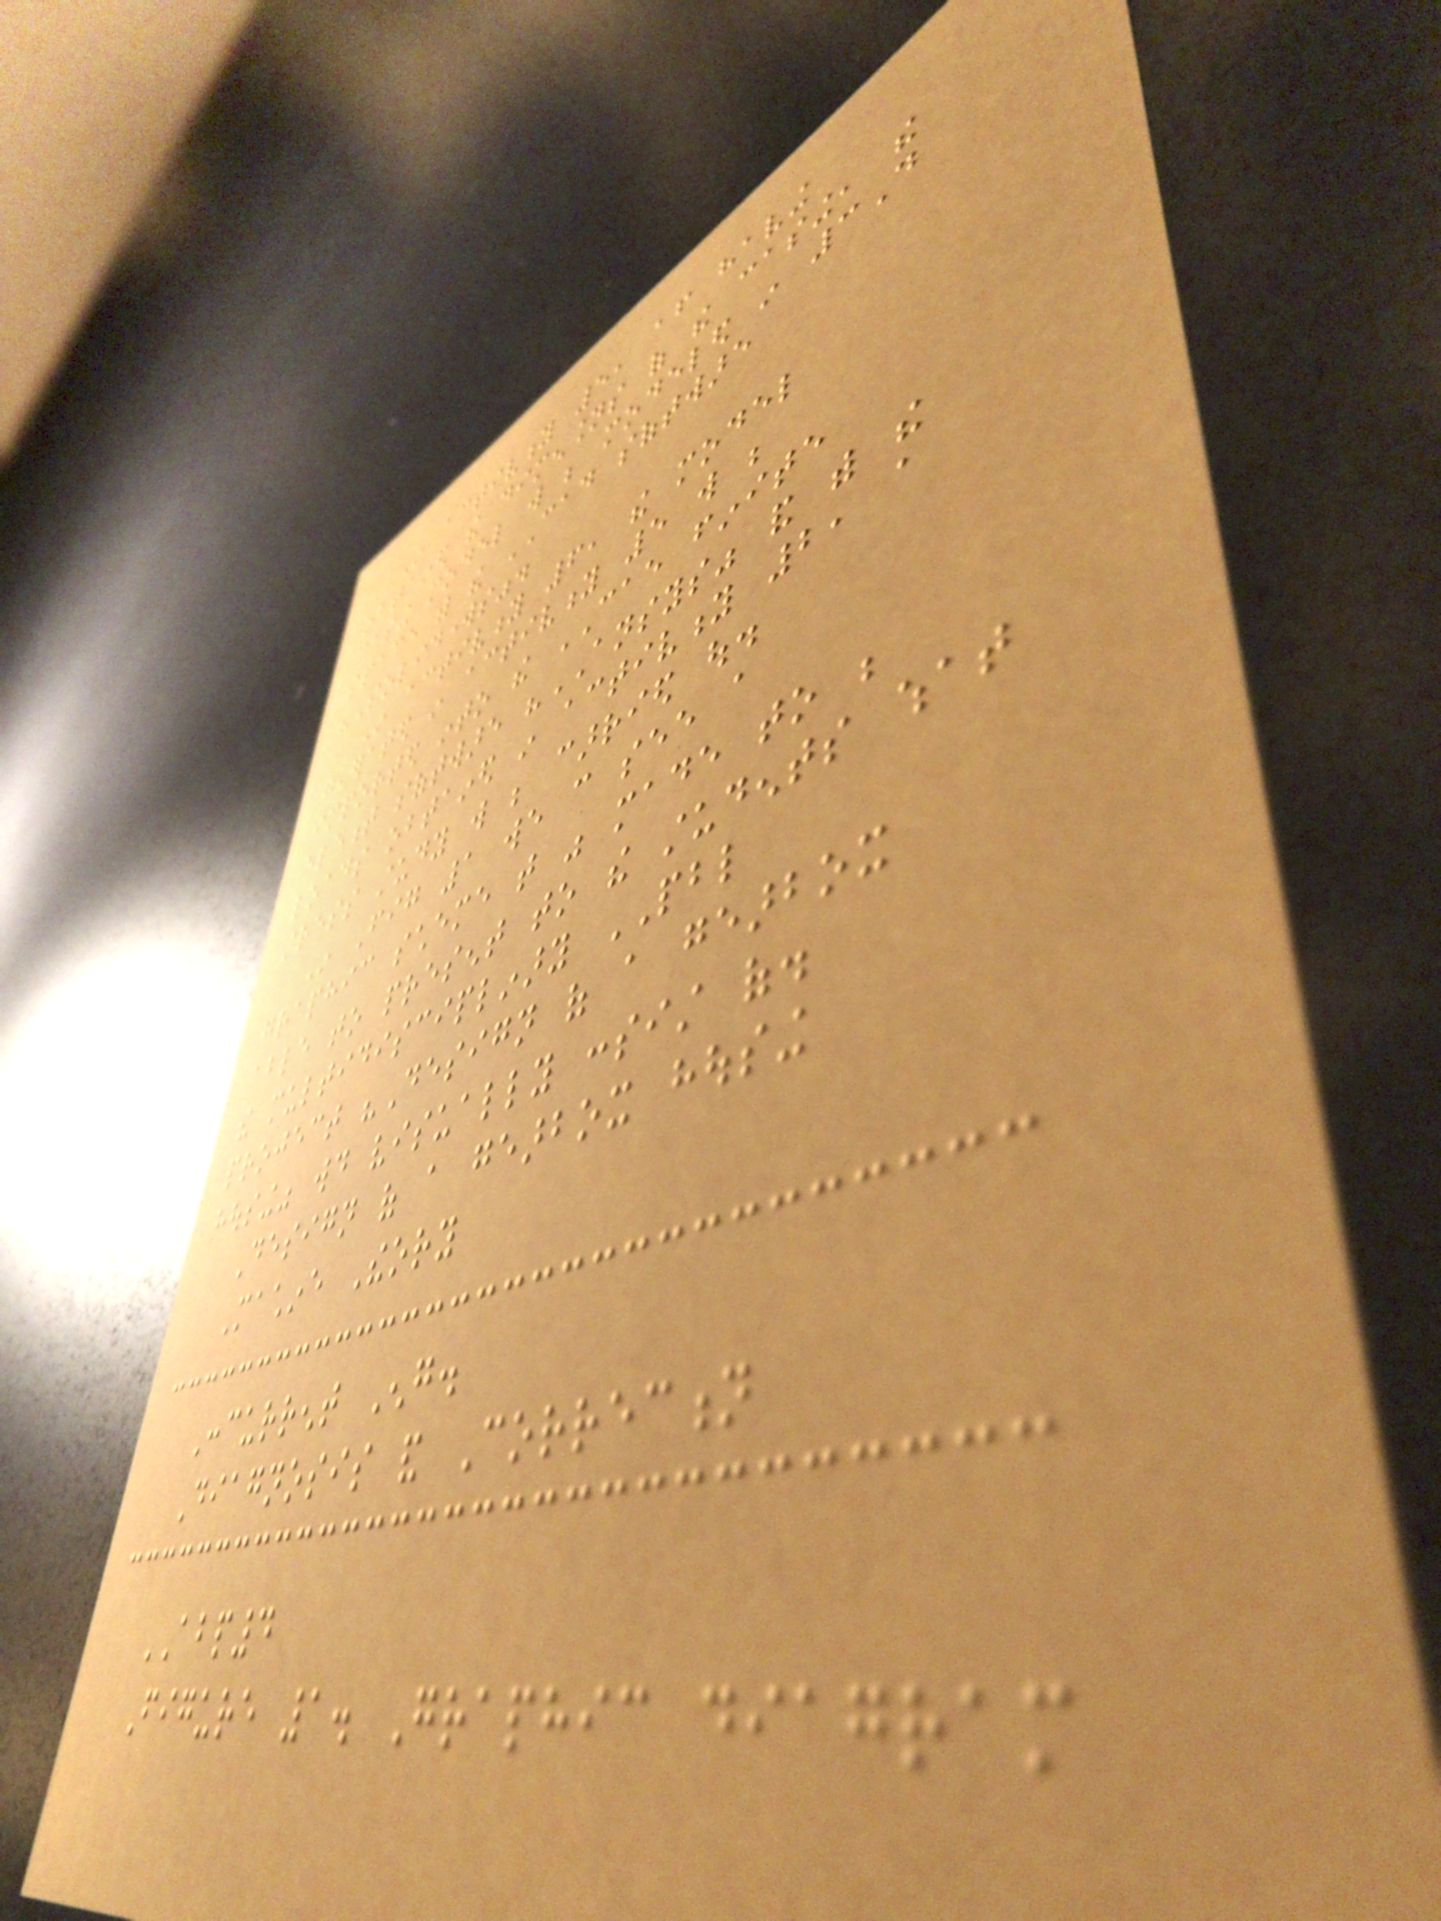In activity 5, after having
obtained the dimensions of the casing, the
casing model will be modeled in 3D
space with the CAD software
"Solidworks".
In activity 6, the model
generated in activity 5 will be
imported into the CAE finite
element software "ANSYS" and with the
loads obtained in activity 2, a
stress study will be carried out.
In Fig 1 we can see a
graphic scheme that was made to be
able to present to the students what
the multidisciplinary PBL
project "Design of a gearbox
housing" would visually consist of.
Design of a gearbox housing
Machine Theory
Concurrent Eng.
Diagnosis and Correction
ABP4
Figure 1. Graphic diagram
